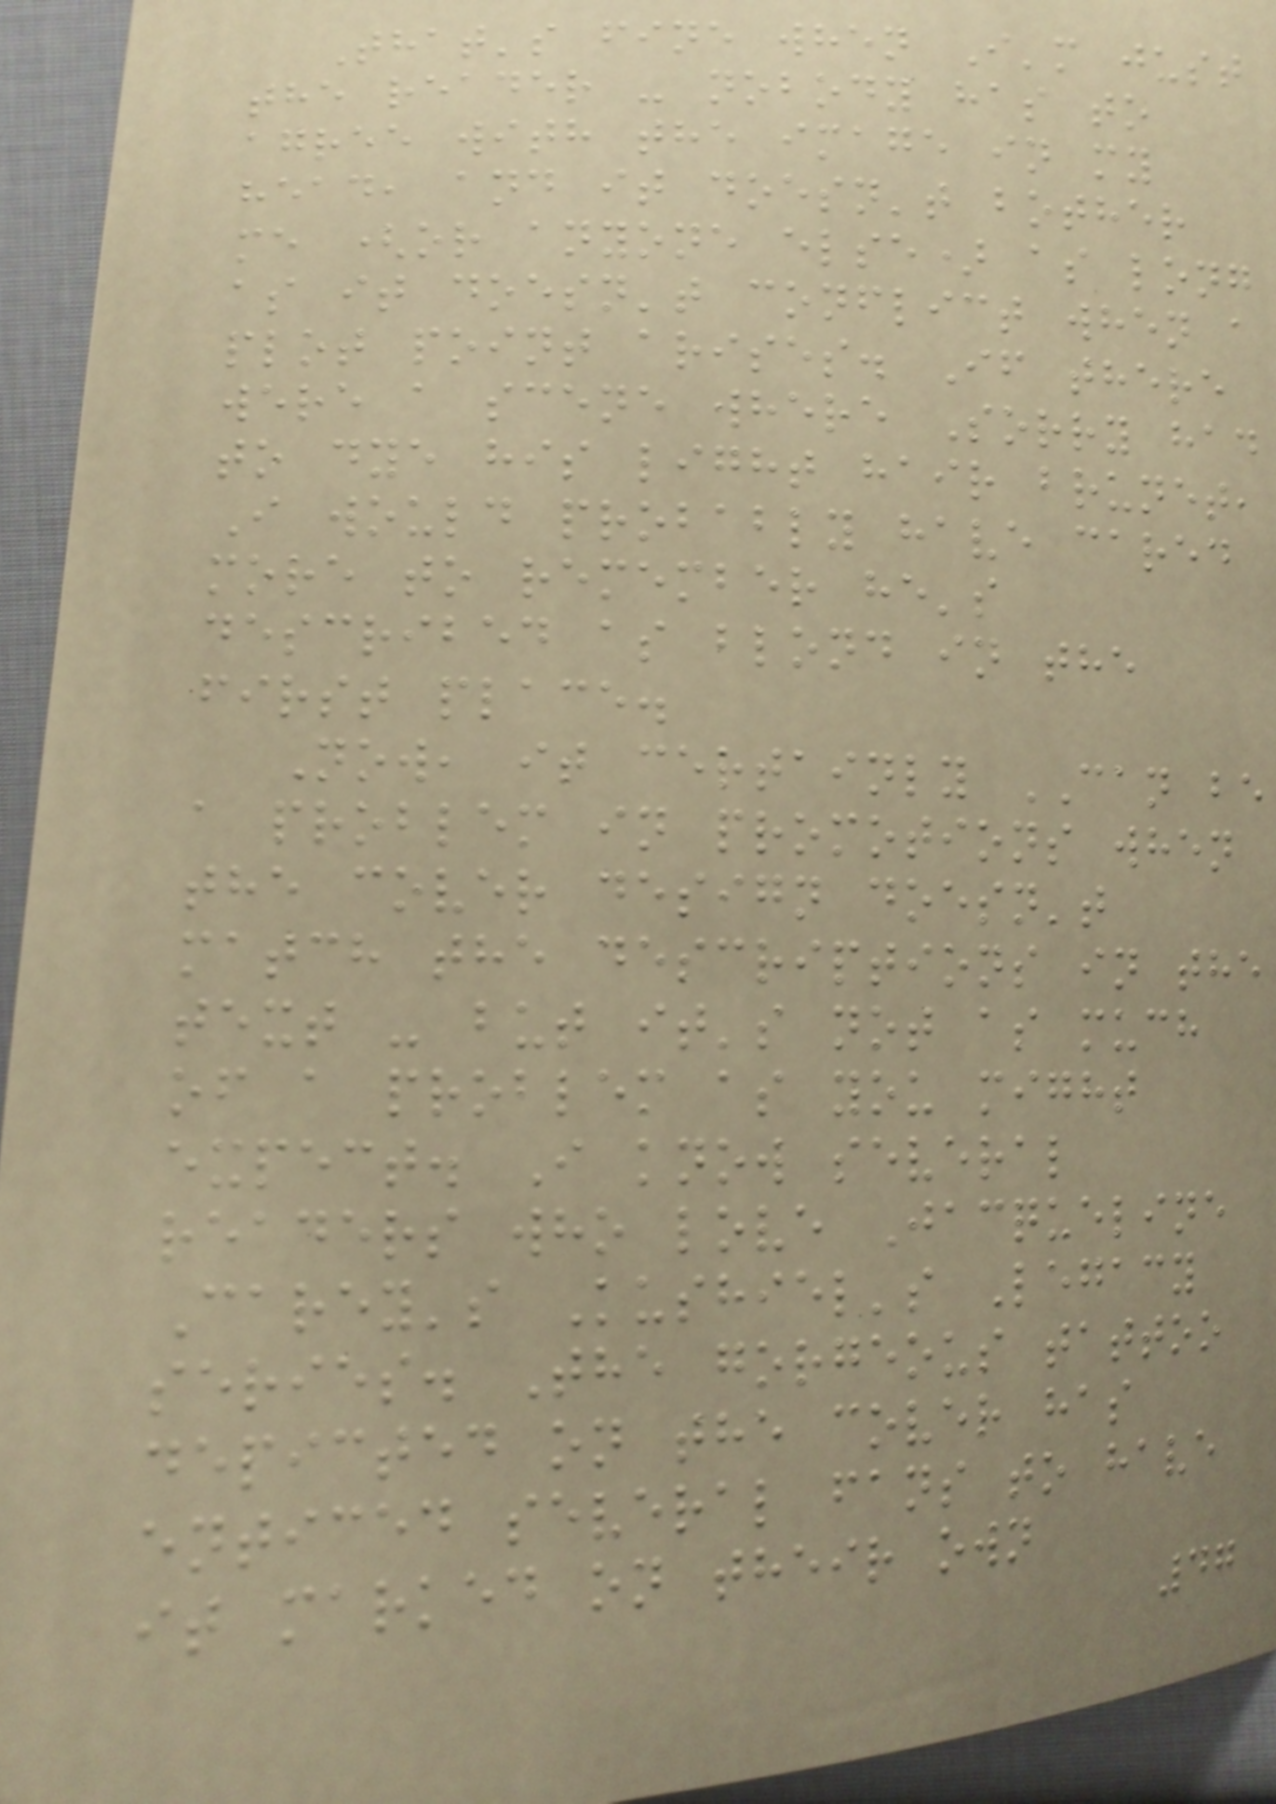That's fine when I'm just
the reader - nobody has to
agree with the image in my
head, and it doesn't bother
me (or anyone else) as long
as it doesn't conflict when a
plot point arises. If there
were a scene where Sorry had
to dye his light hair brunet,
I would probably have cared
more to remember he's
described as blond in the
first place.
Now, it certainly CAN be
a problem in promotions when
the cover design doesn't
match the descriptions in the
text - but it's not as much
of a problem as you might
expect. I know several
readers who love Jacqueline
Carey's Kushiel's Legacy
series. The gorgeous tattoo
depicted on the cover has
enticed several fans to have
it marked on their own
47
